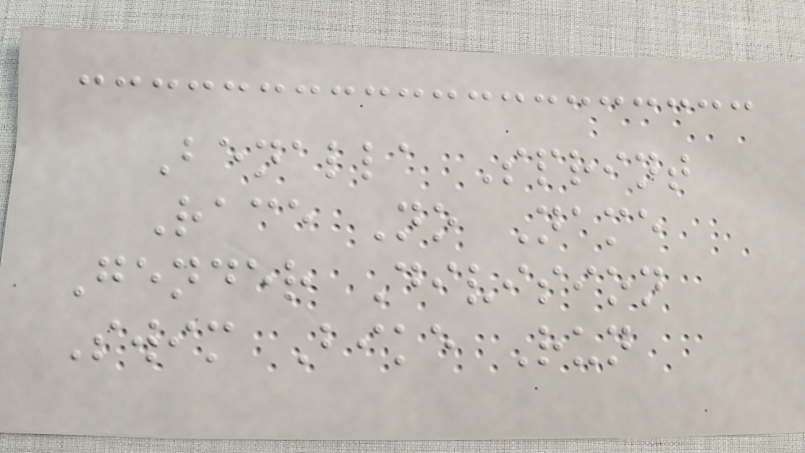Benalla Sprint
Race No Name
Gender Division
Swim Bike Run
